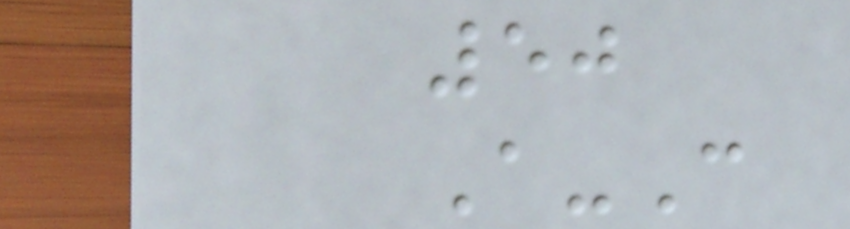50
A-C
